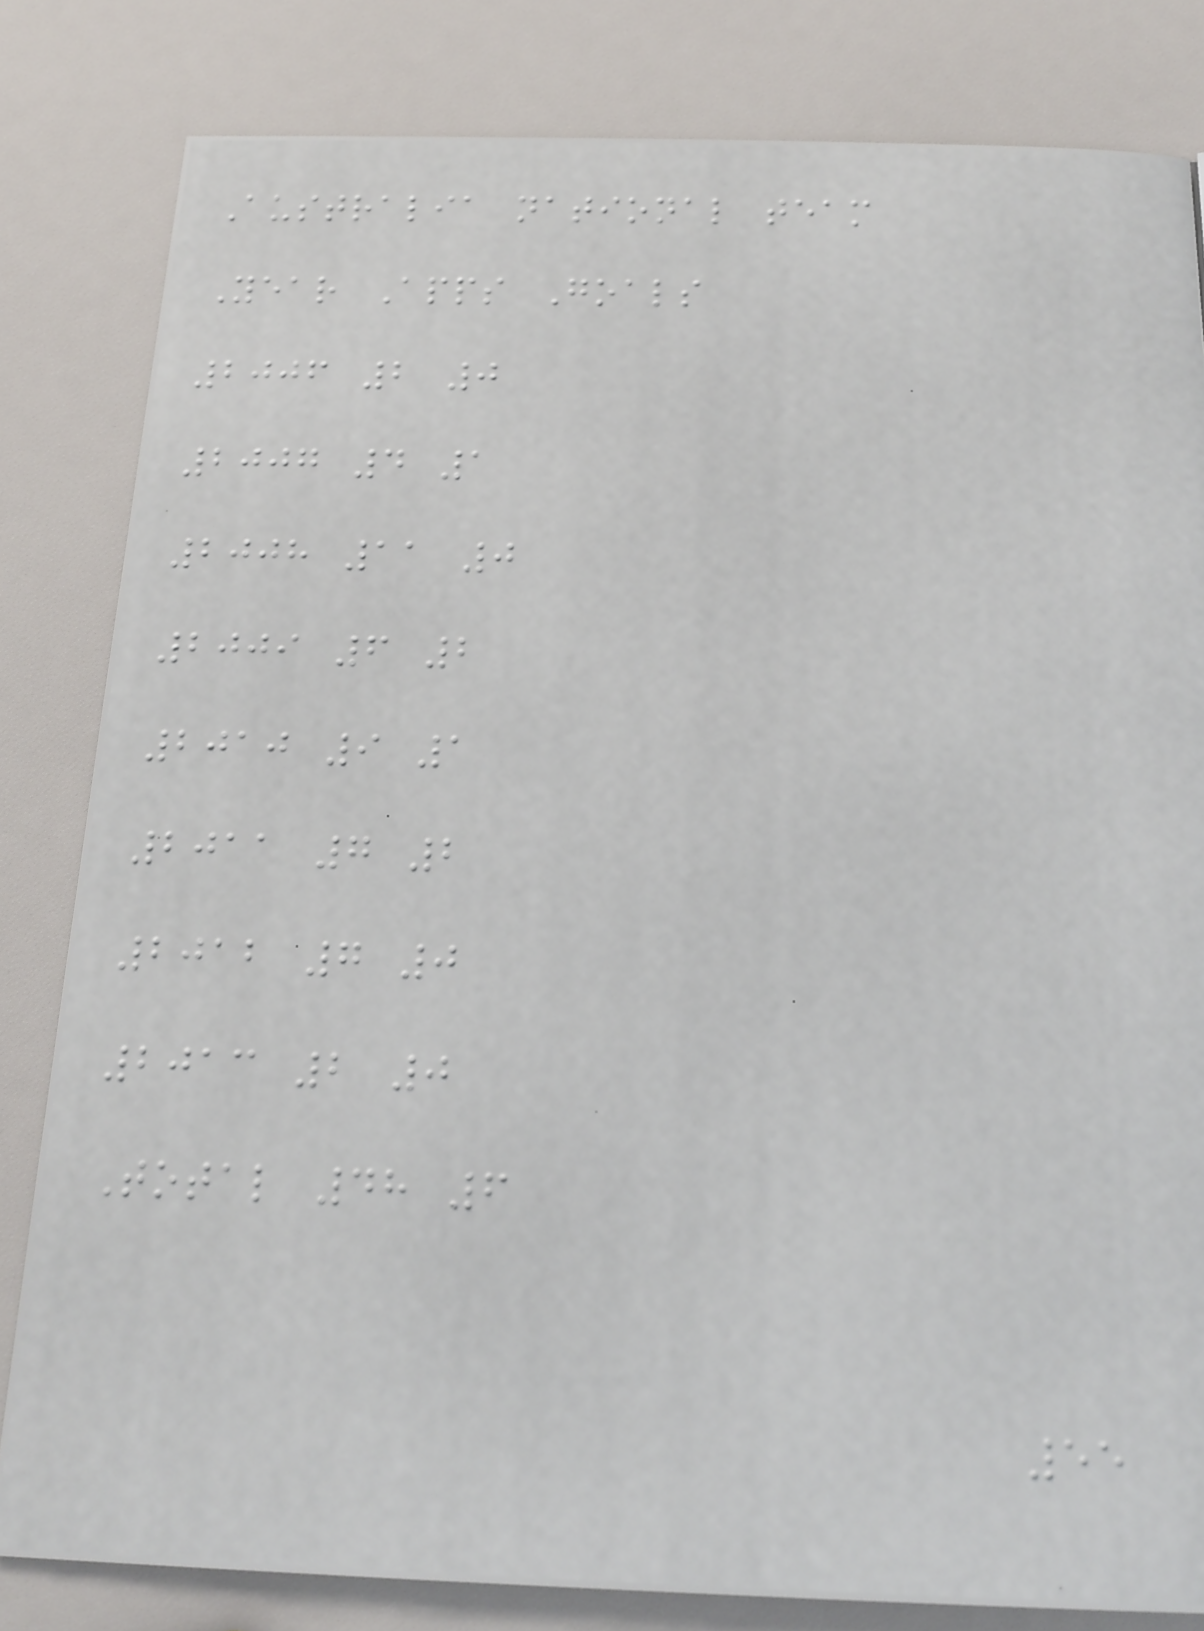Australia national team
Year Apps Goals
2006 2 0
2007 4 1
2008 11 0
2009 6 2
2010 9 1
2011 7 2
2012 7 0
2013 2 0
Total 48 6
55
